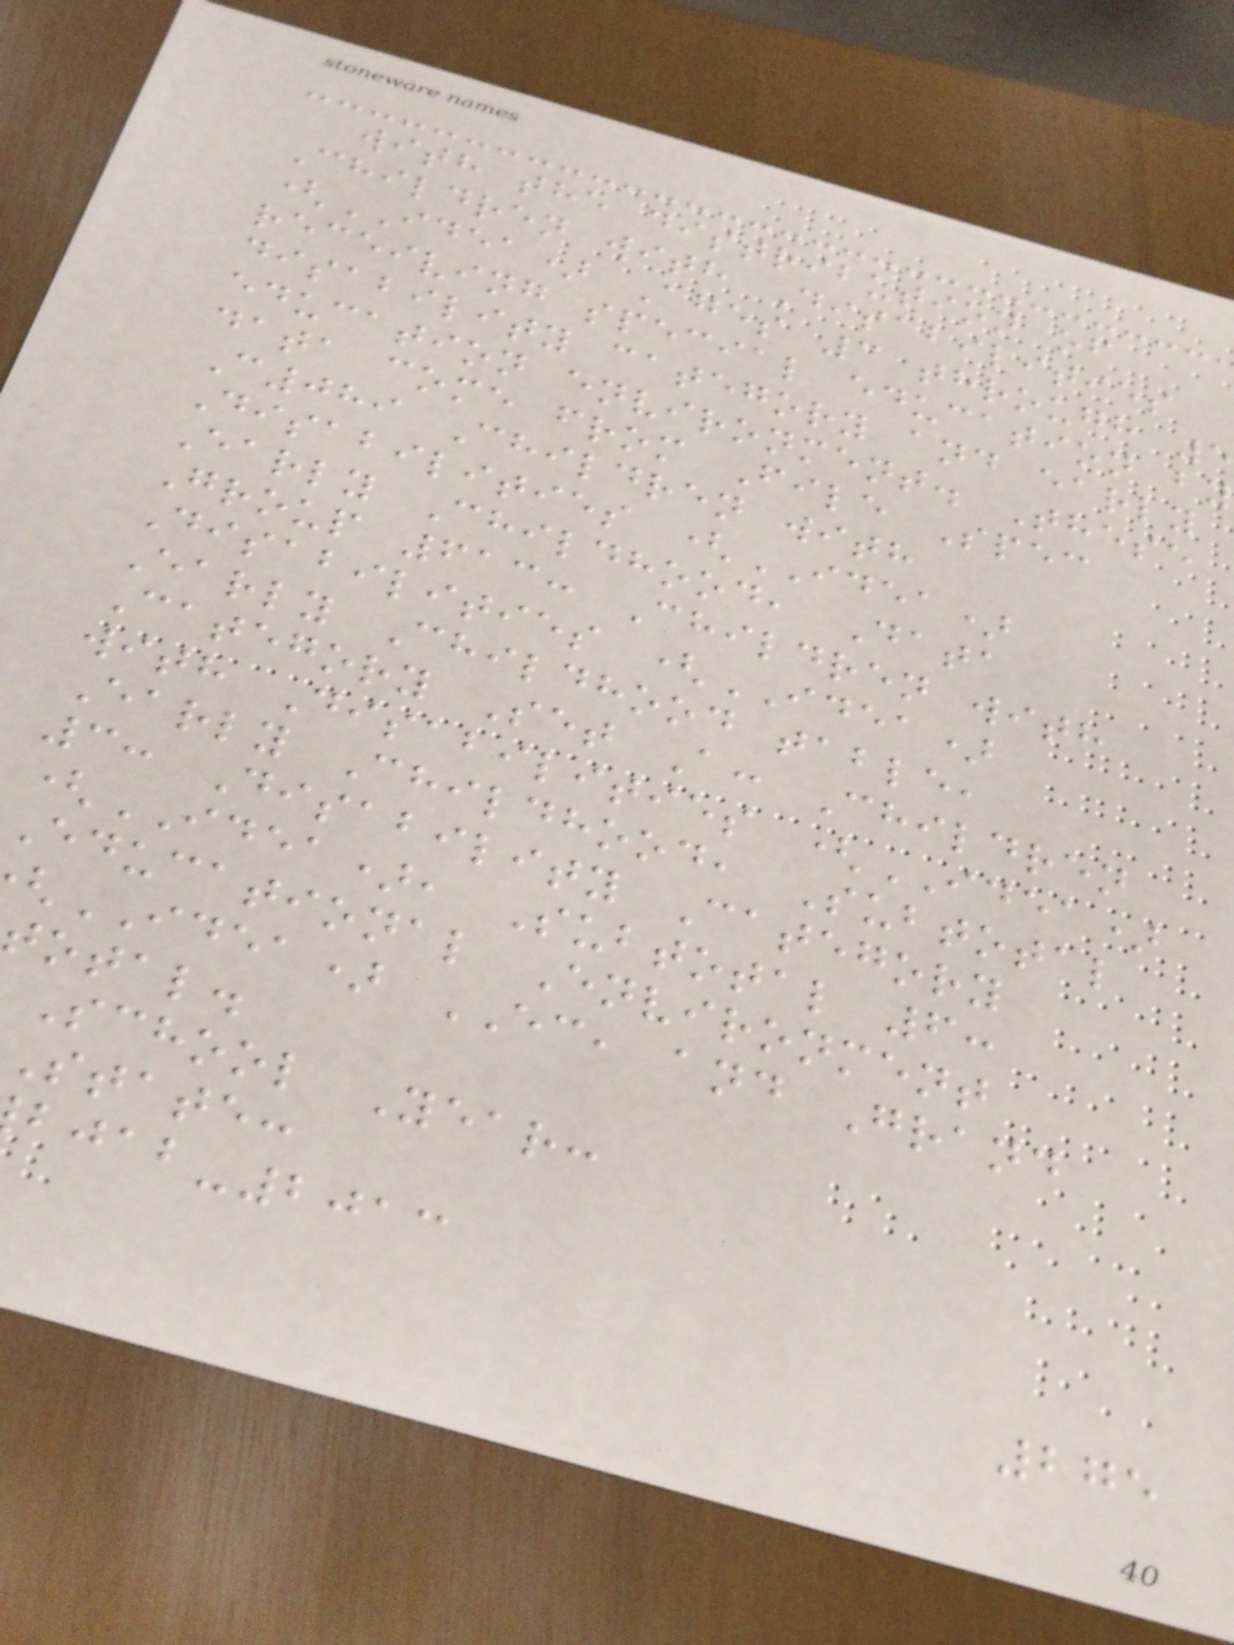with the distribution of
Children with Disabilities
(IDEA) Ages 3 through 5
receiving special education by
disability category and early
education environment. These
data come from File Spec
C089 Children with
Disabilities (IDEA)
Early Childhood, Data
Group 613: Children with
Disabilities (IDEA)
Early Childhood table,
Category Set A: Children
with Disabilities (IDEA)
Early Childhood, Subtotal
3: Disability Category
(IDEA), Subtotal 6:
Educational Environment
IDEA) EC, and Grand
total.
School Year:
State:
-2013
275
